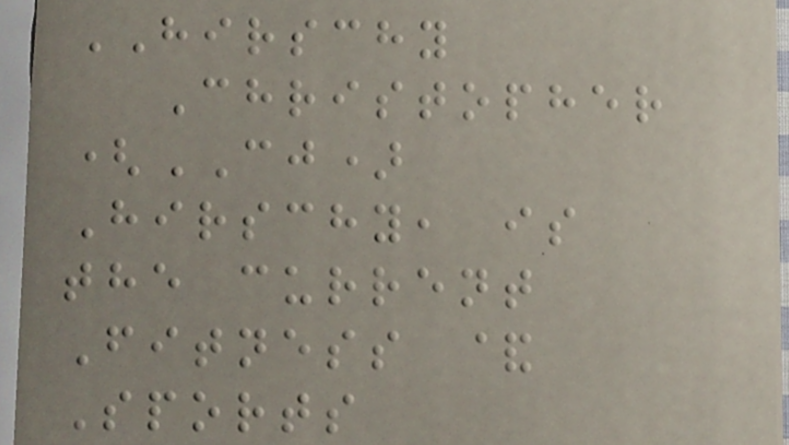HIRSCHY
Christopher
(CJ)
Hirschy, is
the current
Fitness &
Sports
